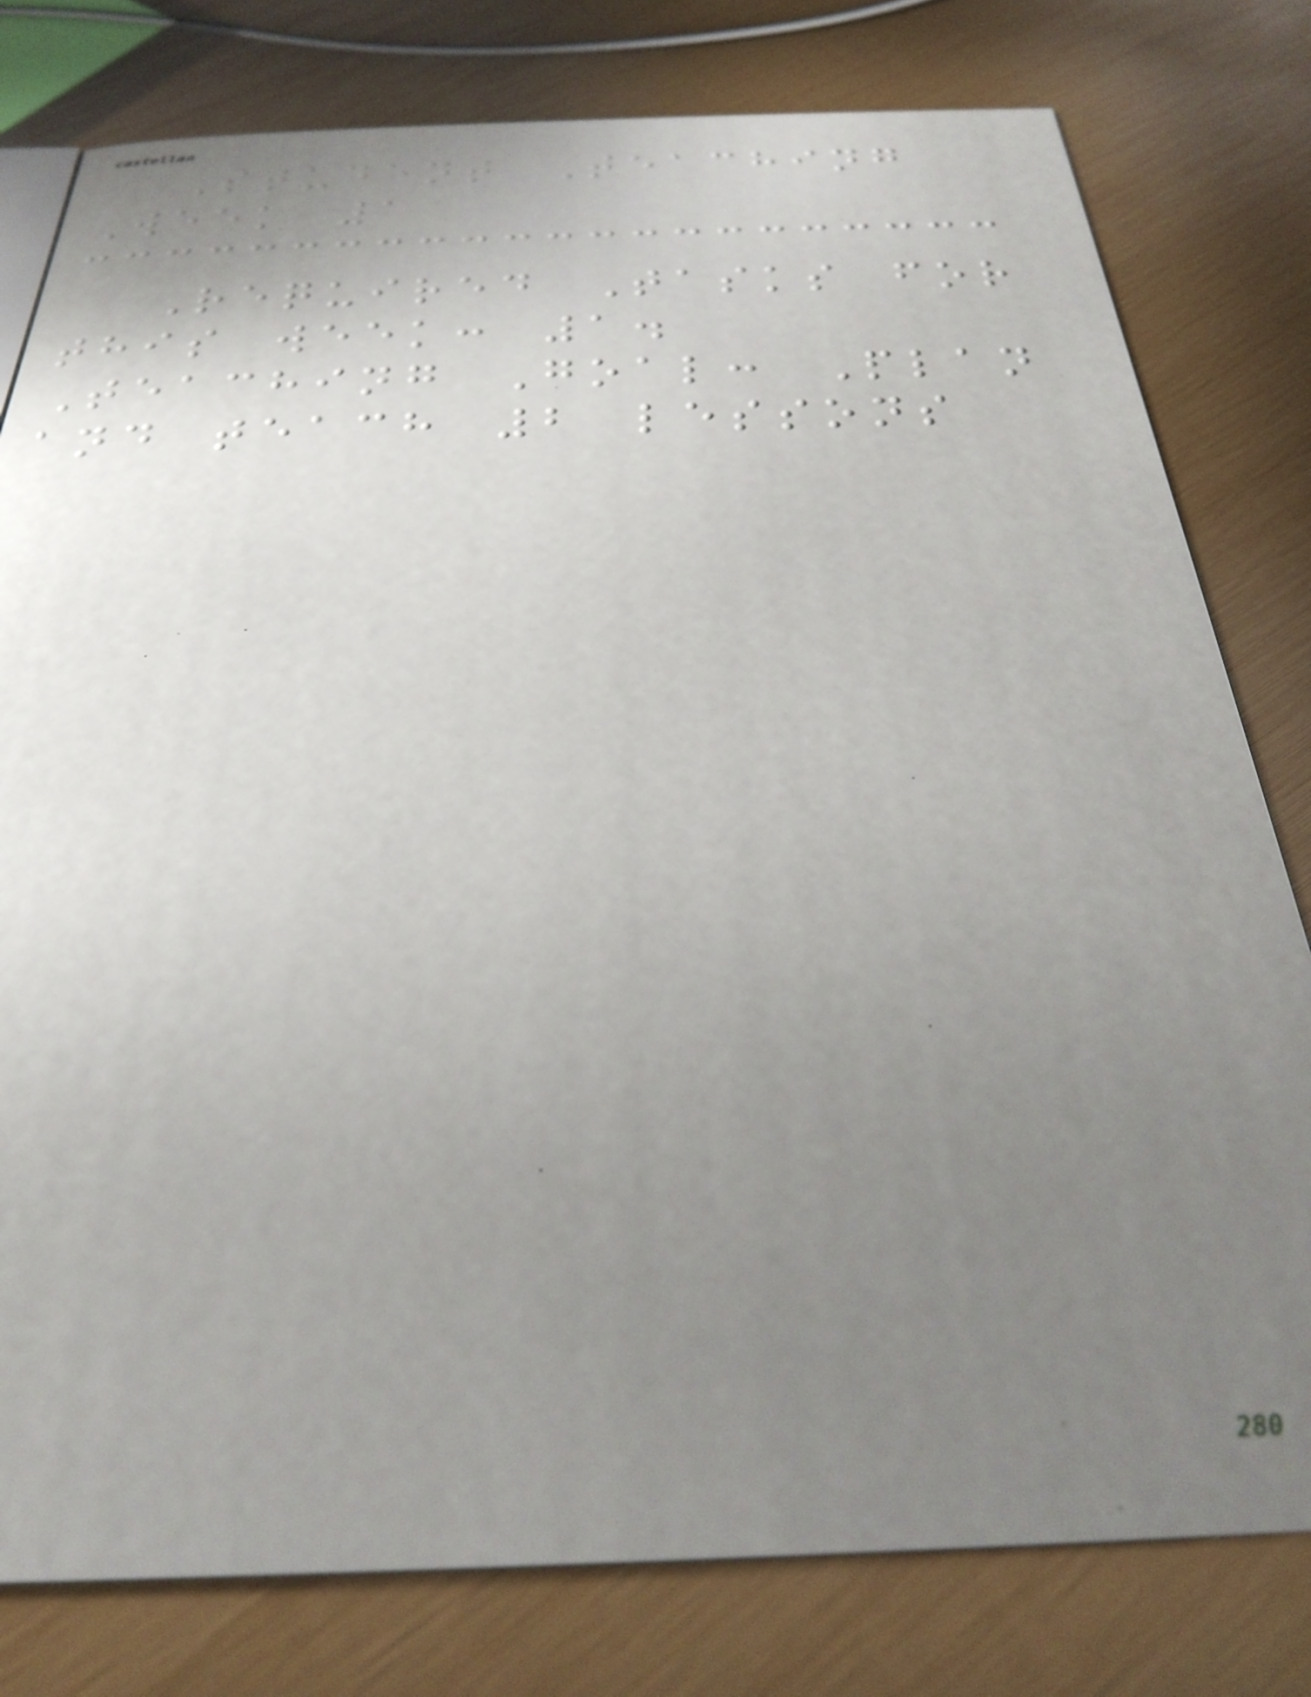Student Teaching
Week 1
Required Tasks for
this week: 1.
Teaching Goal: Plan
and teach 2 lessons
